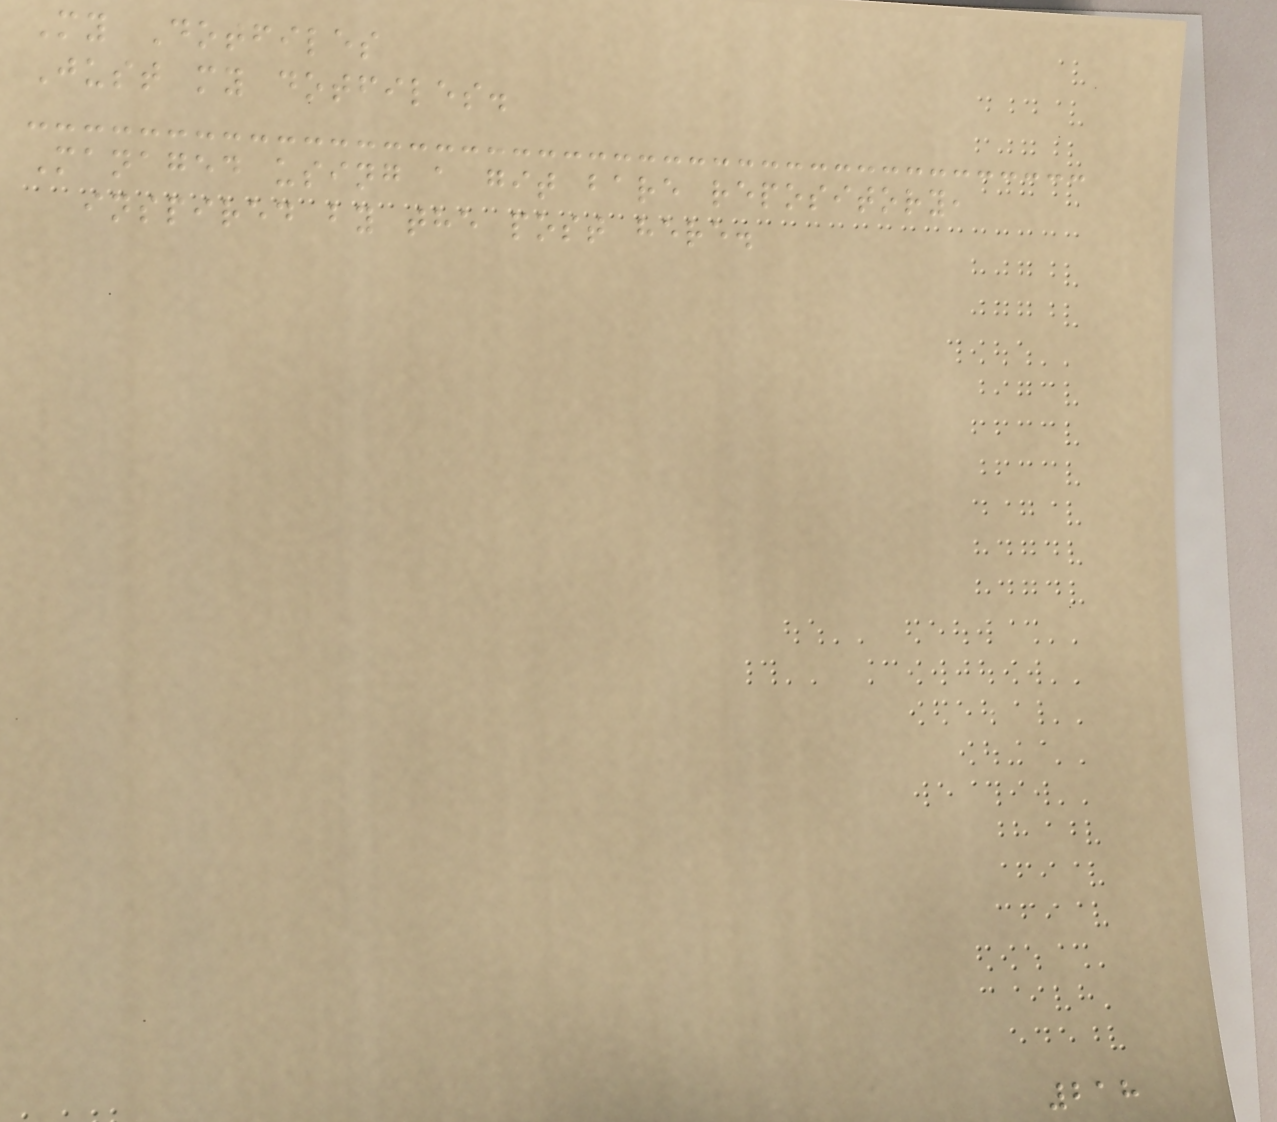My Dotfiles
Just my dotfiles.
Managed using a git bare repository,
inspired by the post here.
218
